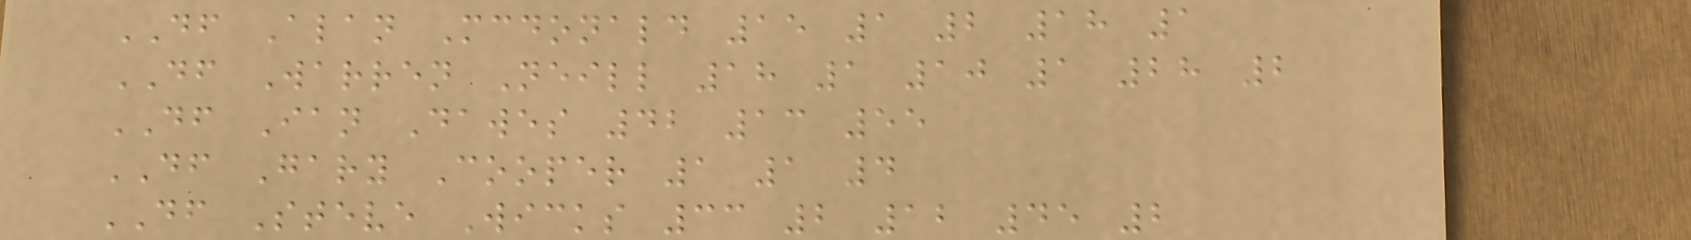DF Alan Mcdonald 15 1 2 18 1
DF Warren Neill 18 1 10 1 28 2
DF Ian Dawes 42 13 55
DF Gary Cooper 1 1 4
DF Steve Wicks 33 2 12 45 2
